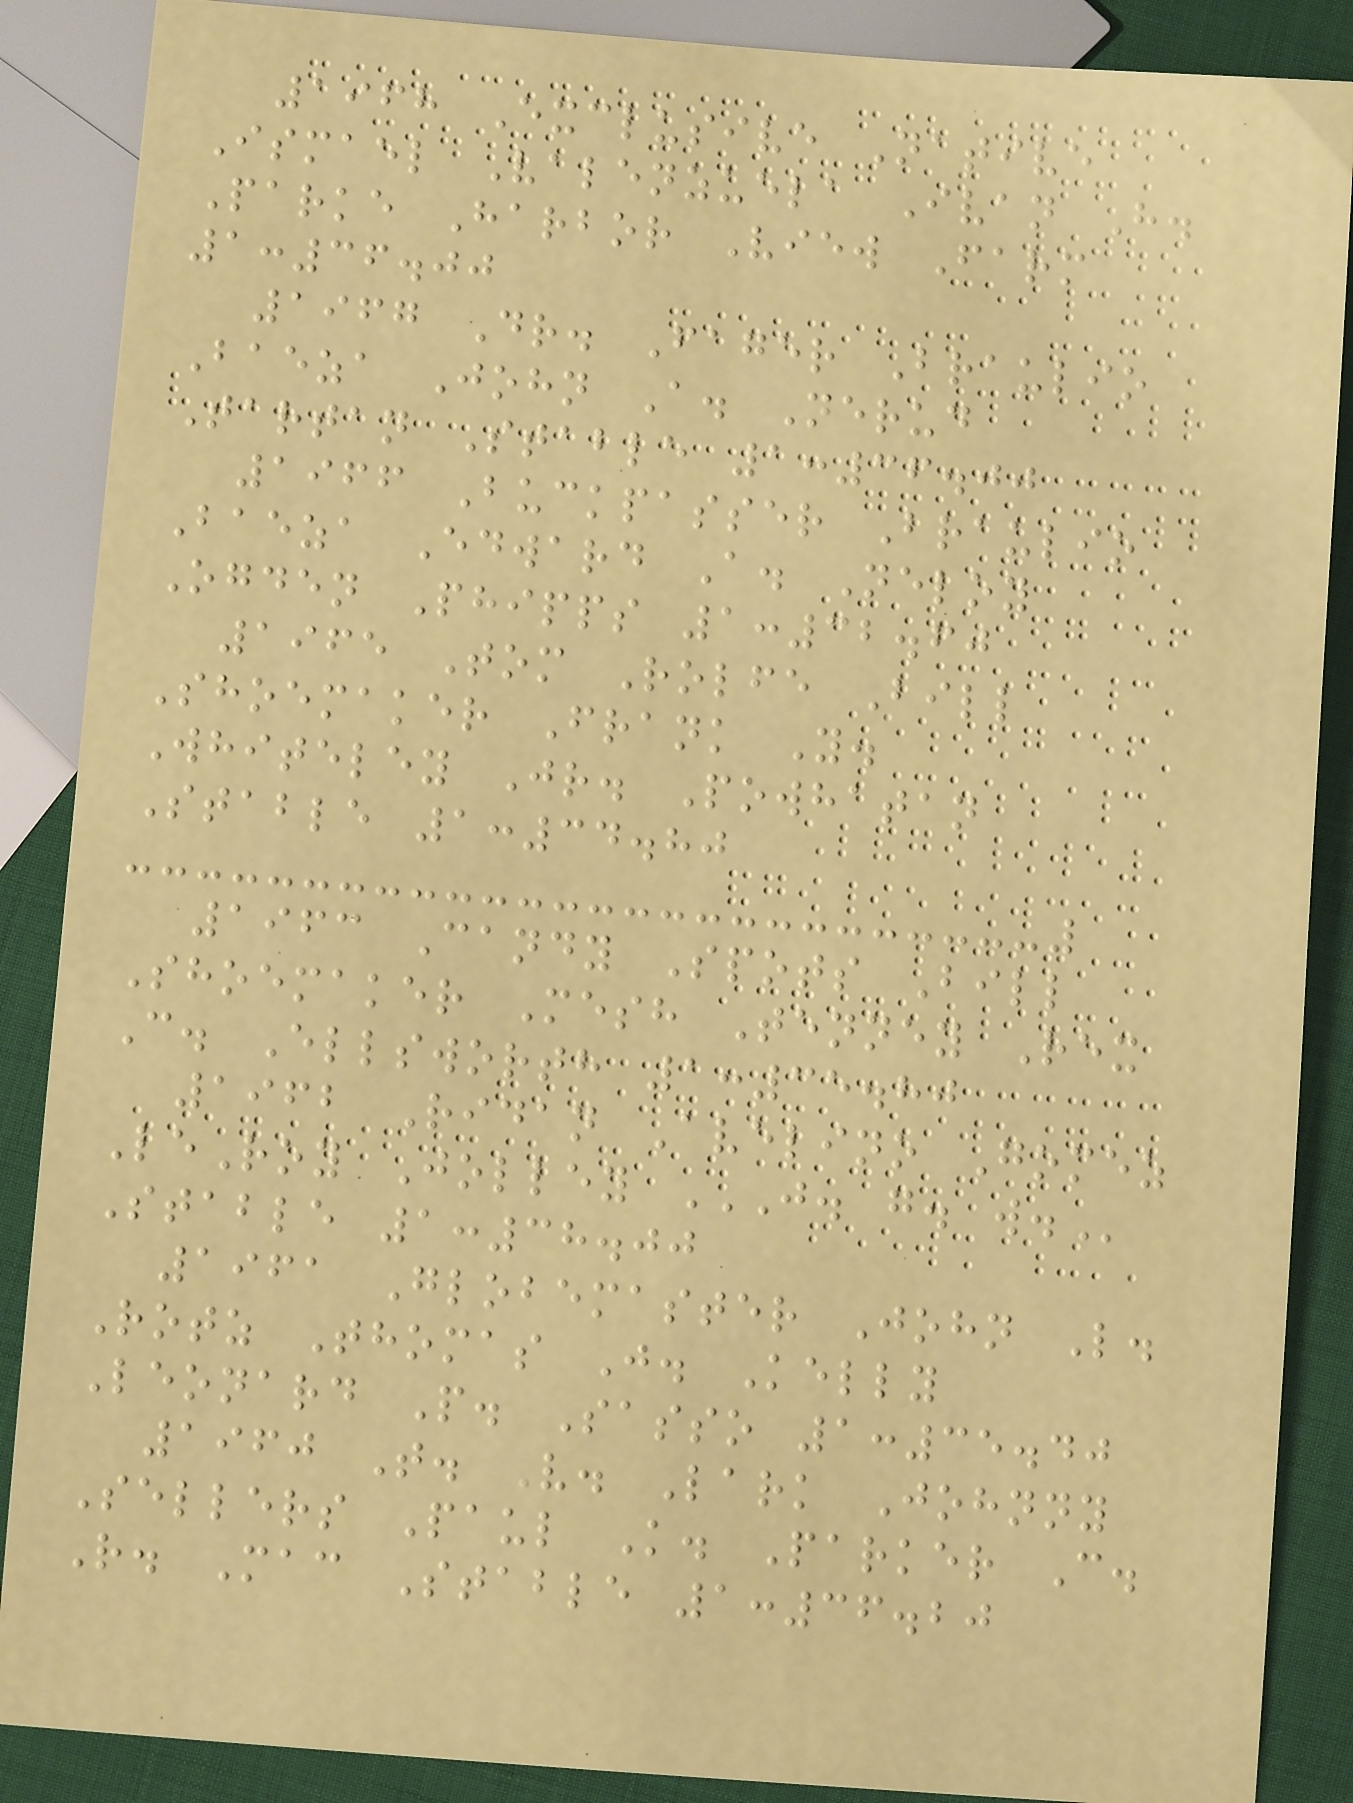1968 Exclusive Native
Ismael Valenzuela Ivan H.
Parke Harbor View Farm
1:36.00
1967 Dr. Fager Braulio
Baeza John A. Nerud
Tartan Stable 1:36.00
1966 Buckpasser Braulio
Baeza Edward A. Neloy
Ogden Phipps 1:32.60
1965 Tom Rolfe Bill
Shoemaker Frank Y.
Whiteley Jr. Powhatan
Stable 1:34.80
1963 Candy Spots Bill
Shoemaker Mesh Tenney Rex
C. Ellsworth 1:35.80
1962 Ridan Avelino Gomez
LeRoy Jolley J. G. W.
Stable 1:38.00
1961 Globemaster John L.
Rotz Thomas J. Kelly
Leonard P. Sasso 1:35.40
1960 T. V. Lark Johnny
Sellers Paul K. Parker C.
R. Mac Stable 1:36.20
